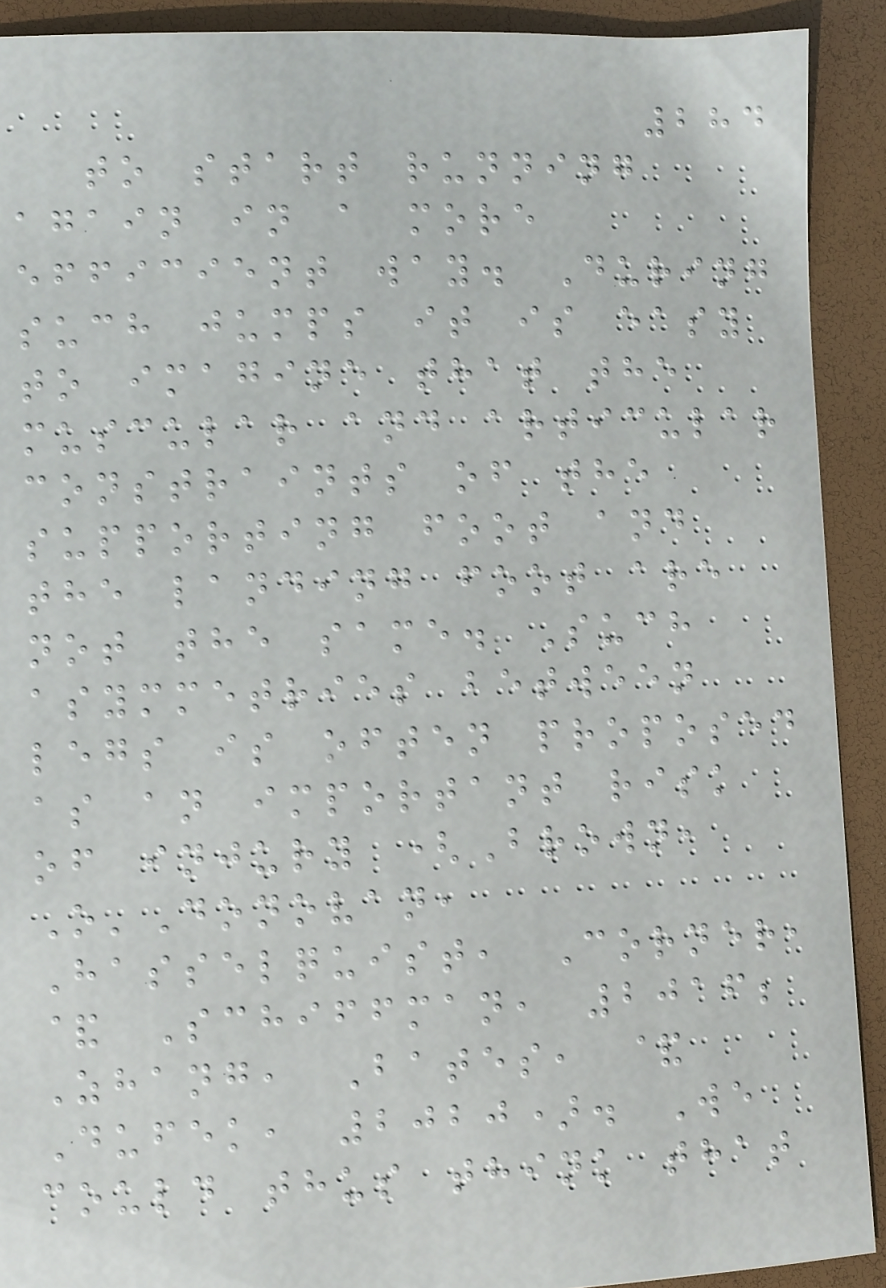284
to start running
again in a more
efficient way. During
such jumps it is easy
to imagine that the
muscular and articular
constraints of the
supporting foot and
the landing foot are
not the same. Such
asymmetries between
legs is often proposed
as an important risk
of injury (Brown,
O'Donovan,
Hasselquist, Corner,
& Schiffman, 2016;
Zhang, Bates, &
Dufek, 2020). We
could thus think that
